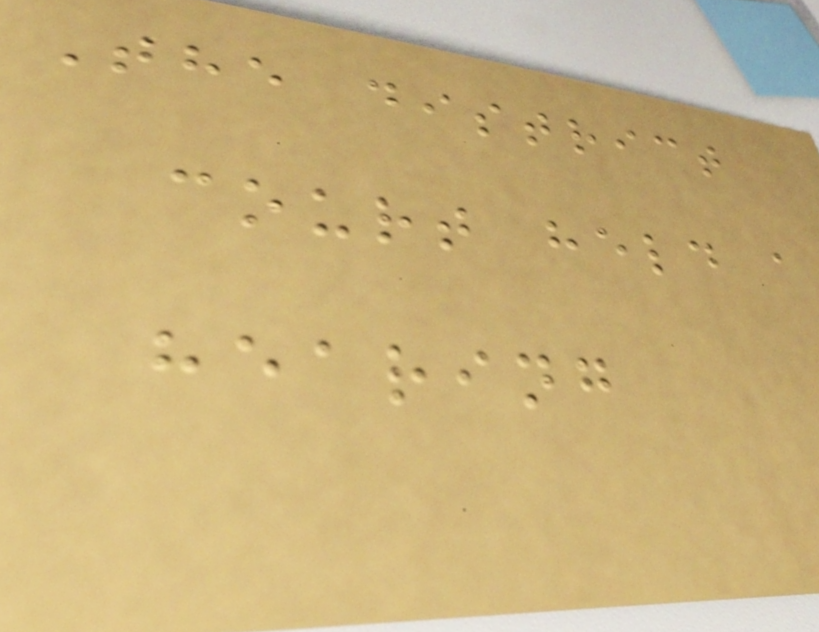The district
court held a
hearing
